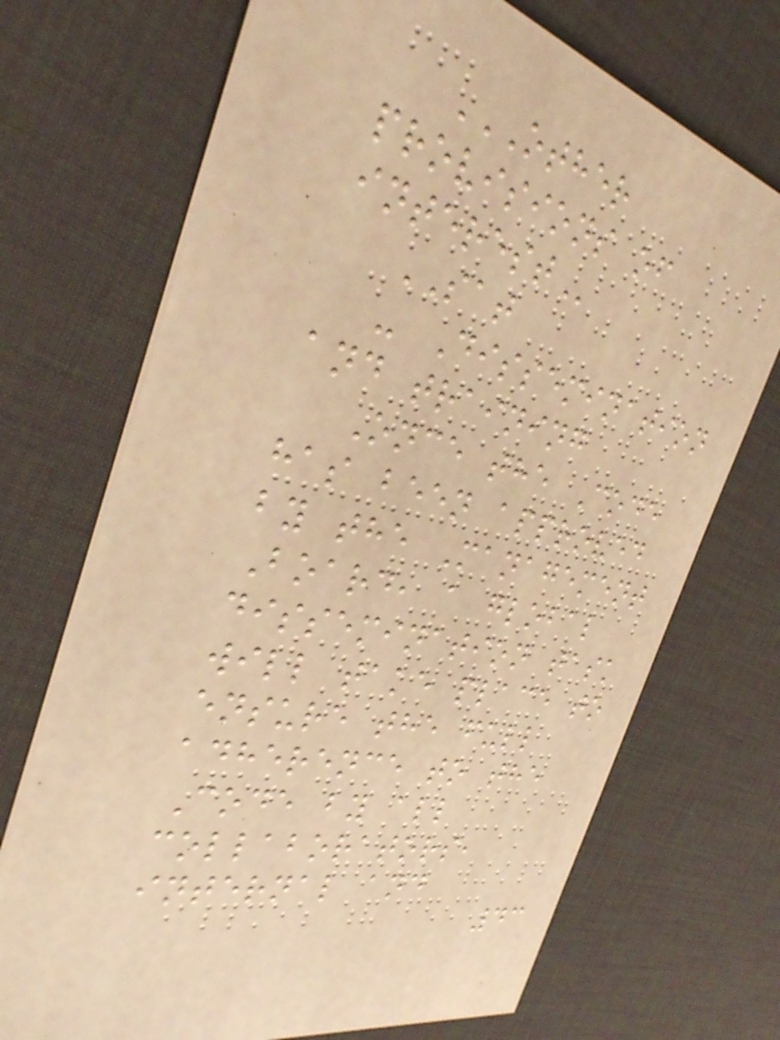OTHER
PROVISIONS OF
INTEREST
SAT
- Dissemination
and training
Once the Code
has been approved
by the Management
Board, a global
dissemination task
will take place to
ensure the full
adherence to the
Code by all
collaborators,
internal and
43
